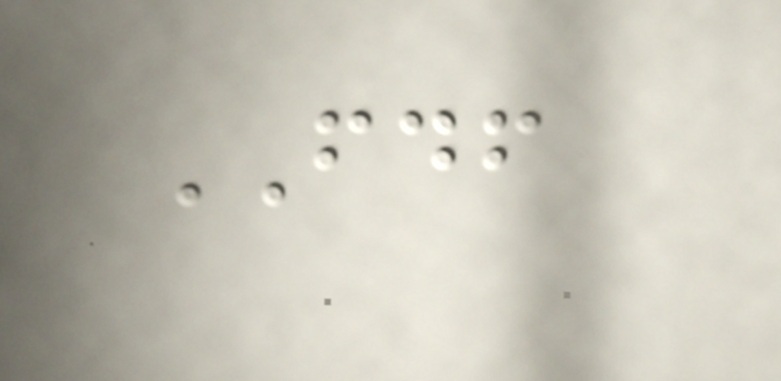FDF
